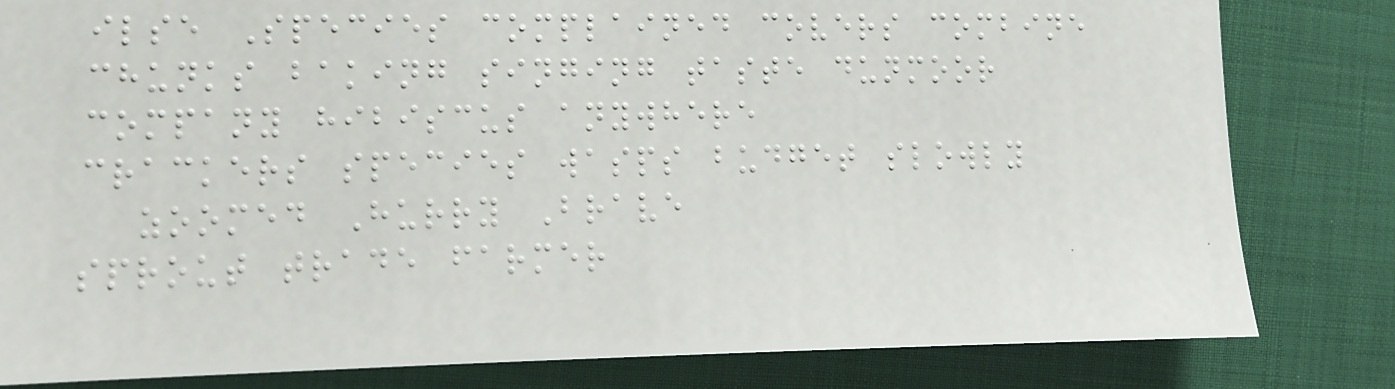ilse Species complained covers combine
chunks baking singing taste dunmoor
company hibiscus anywhere
crackers species wasps budget slowly
zoomed Hurry Brave
sprout trade farmer
